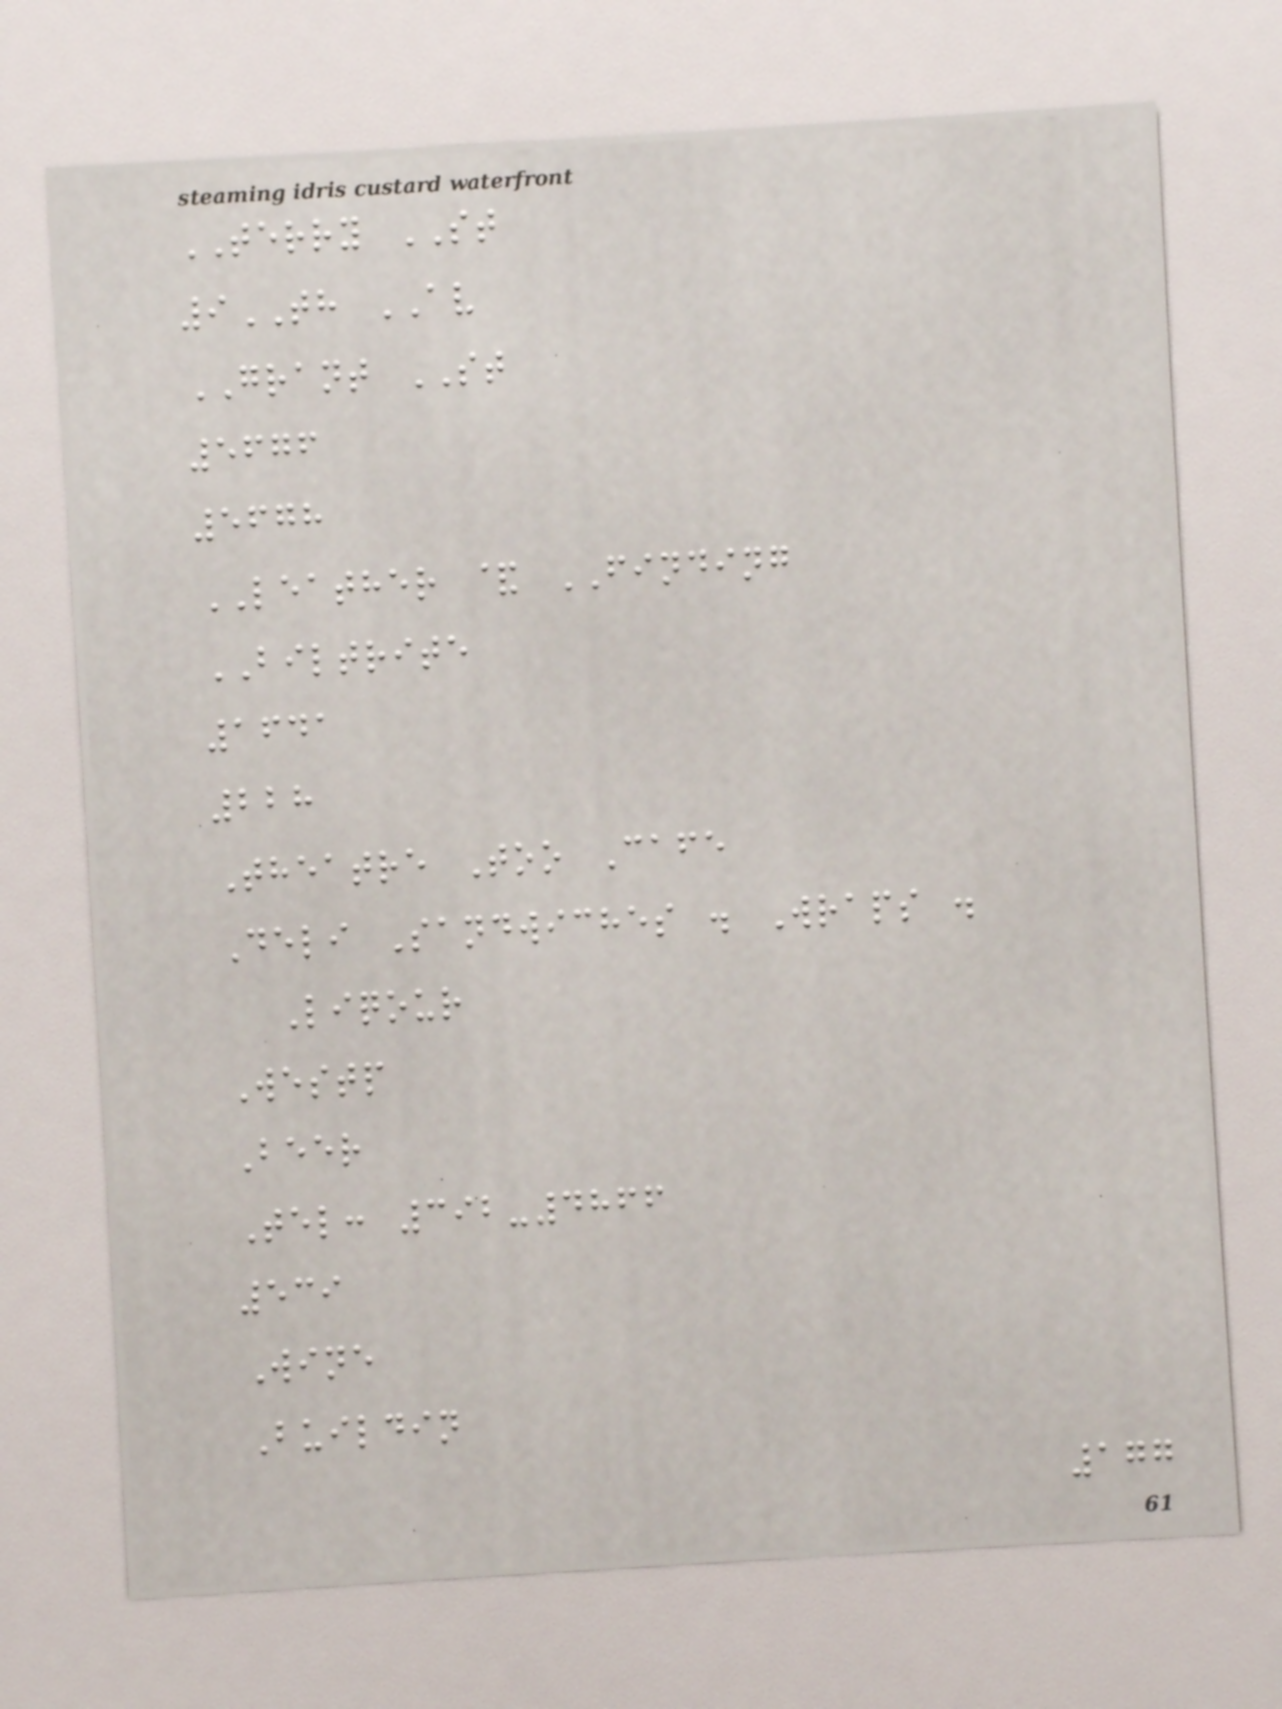TERRY ST
9TH AV
GRANT ST
5676
5678
LEATHER & FINDING
BILTRITE
1641
228
Theatre Too Cafe
Deli Sandwiches . Wraps .
Liqour
Westp
Beer
Tel: 392-4866
539
Wine
Buildin
177
